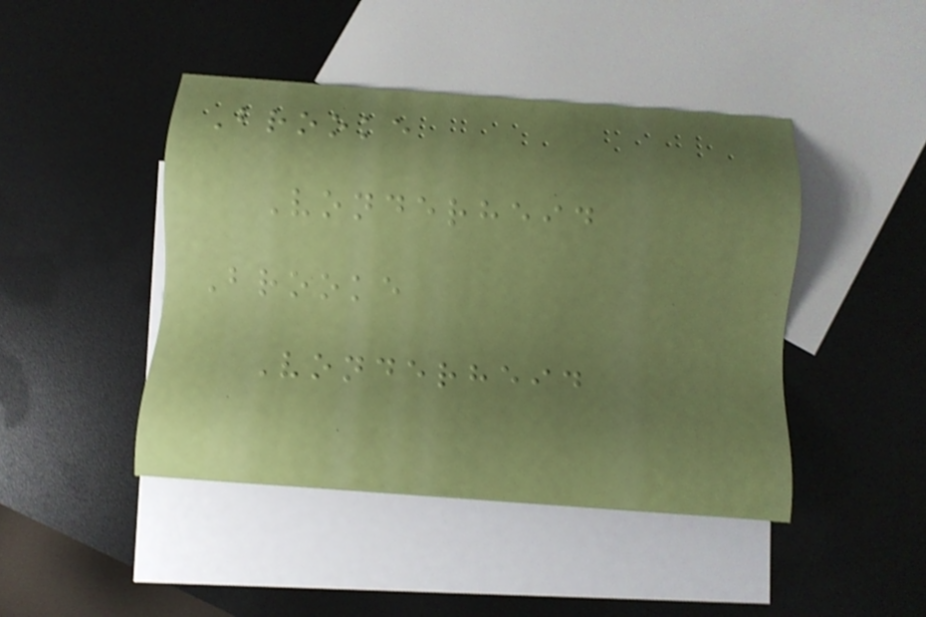Brooke
Vonderheid
Brooke
Vonderheid
